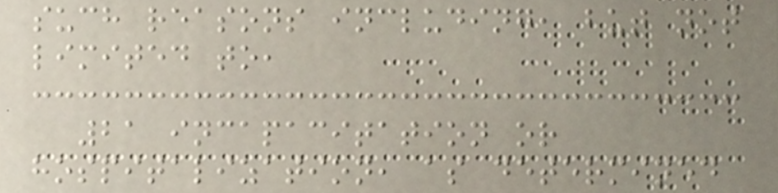such reasons including, but not
limited to,
21 incapacitation or
hospitalization, as determined
